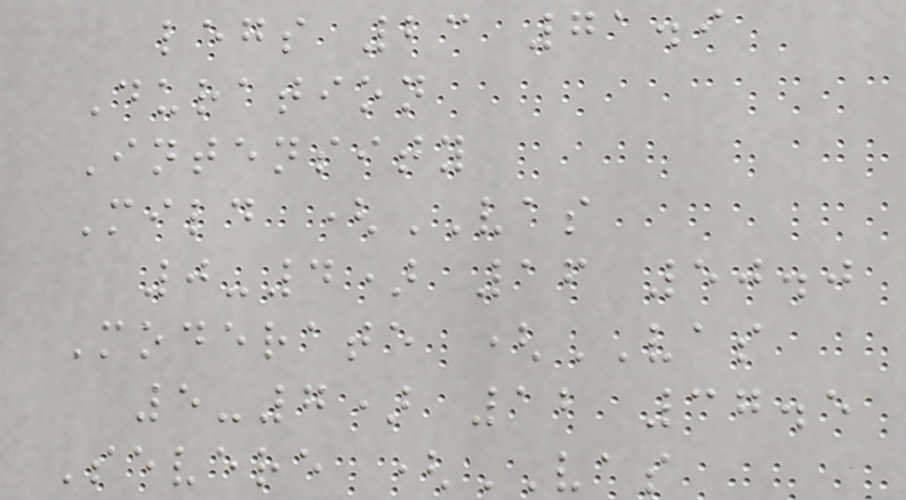legs 23 71.9
Duration
Intensity
Mild (VAS
0-4) 16 50.0
Moderate (VAS
5-7) 12 37.5
Severe (VAS
